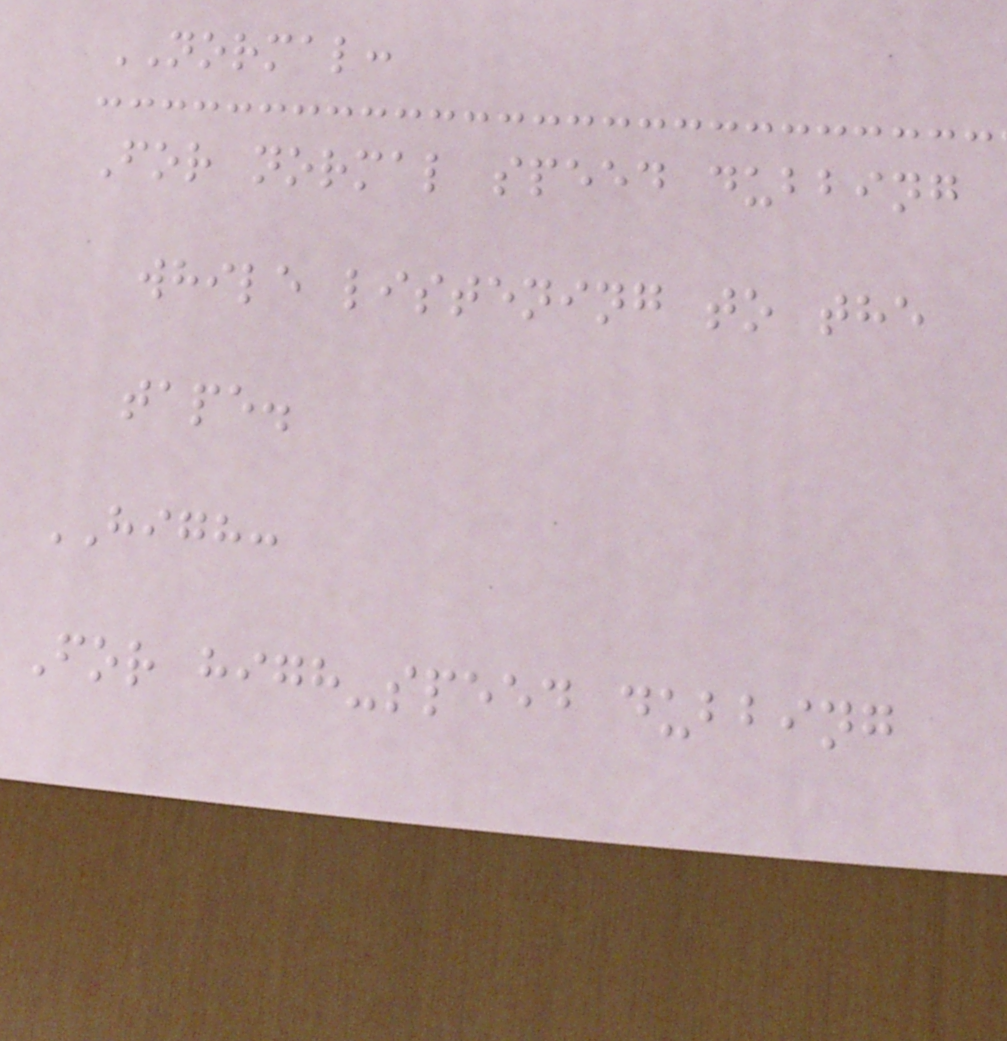NORMAL:
For normal speed dubbing
while listening to the
tape.
HIGH:
For high-speed dubbing
